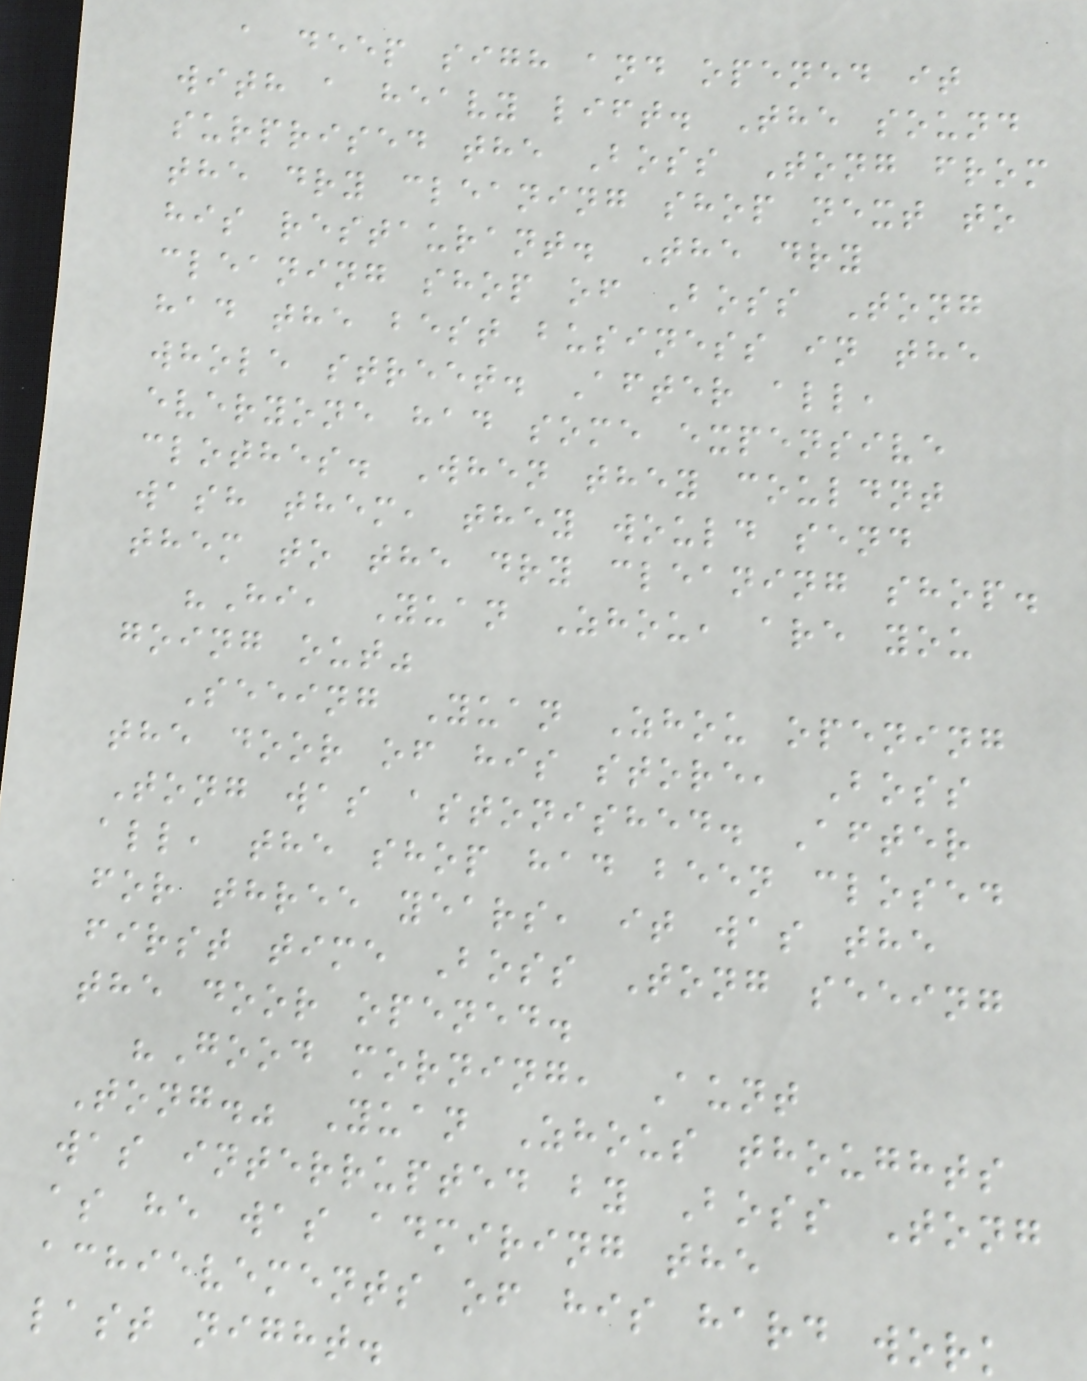a deep sigh and opened it
with a heavy lift. The sound
surprised the Boss Tong from
the dry cleaning shop next to
his restaurant. The dry
cleaning shop of Boss Tong
had the best business in the
whole street. After all,
everyone had some expensive
clothes. When they couldnt
wash them, they would send
them to the dry cleaning shop.
"Hi, Yuan Zhou, are you
going out"
Seeing Yuan Zhou opening
the door of his store, Boss
Tong was astonished. After
all, the shop had been closed
for three years, it was the
first time Boss Tong seeing
the door opened.
"Good morning, Aunt
Tong." Yuan Zhous thoughts
was interrupted by Boss Tong
as he was admiring the
achievements of his hard work
last night.
